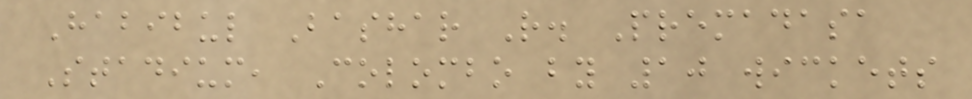Habibul Bashar R. Premadasa
Stadium, Colombo by 10 wickets
